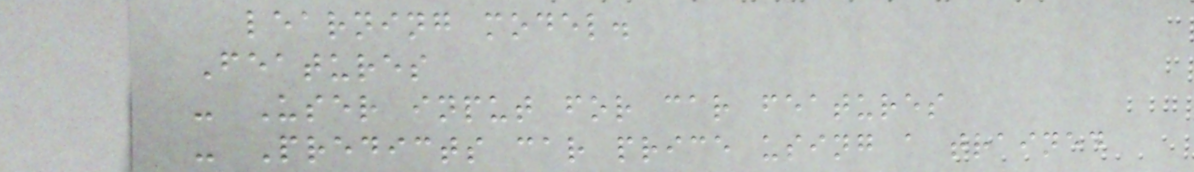learning model.
Features
- User input for car features
- Predicts car price using a trained
